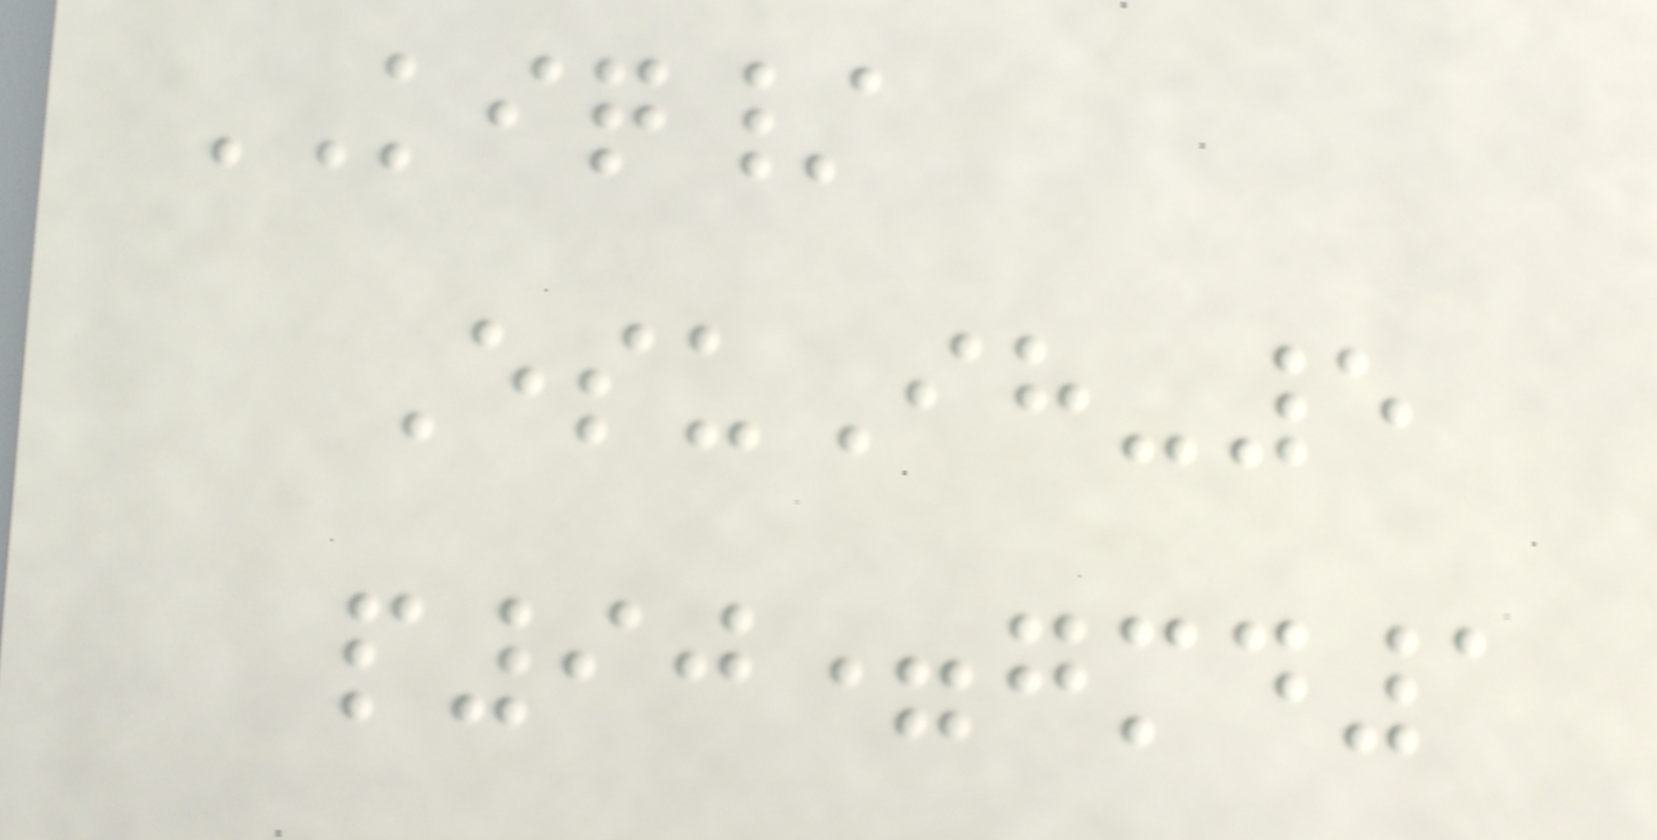KIQ/
EsuIh-5
p90=gmd1
